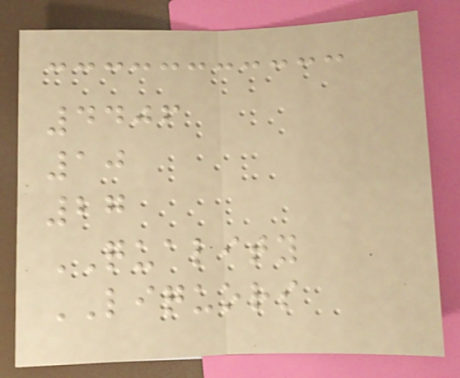4406
10
27
QUALITY
LIQUORS
